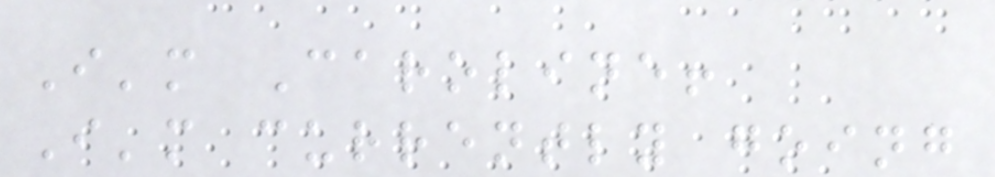I'm Caroline!
I'm currently going
